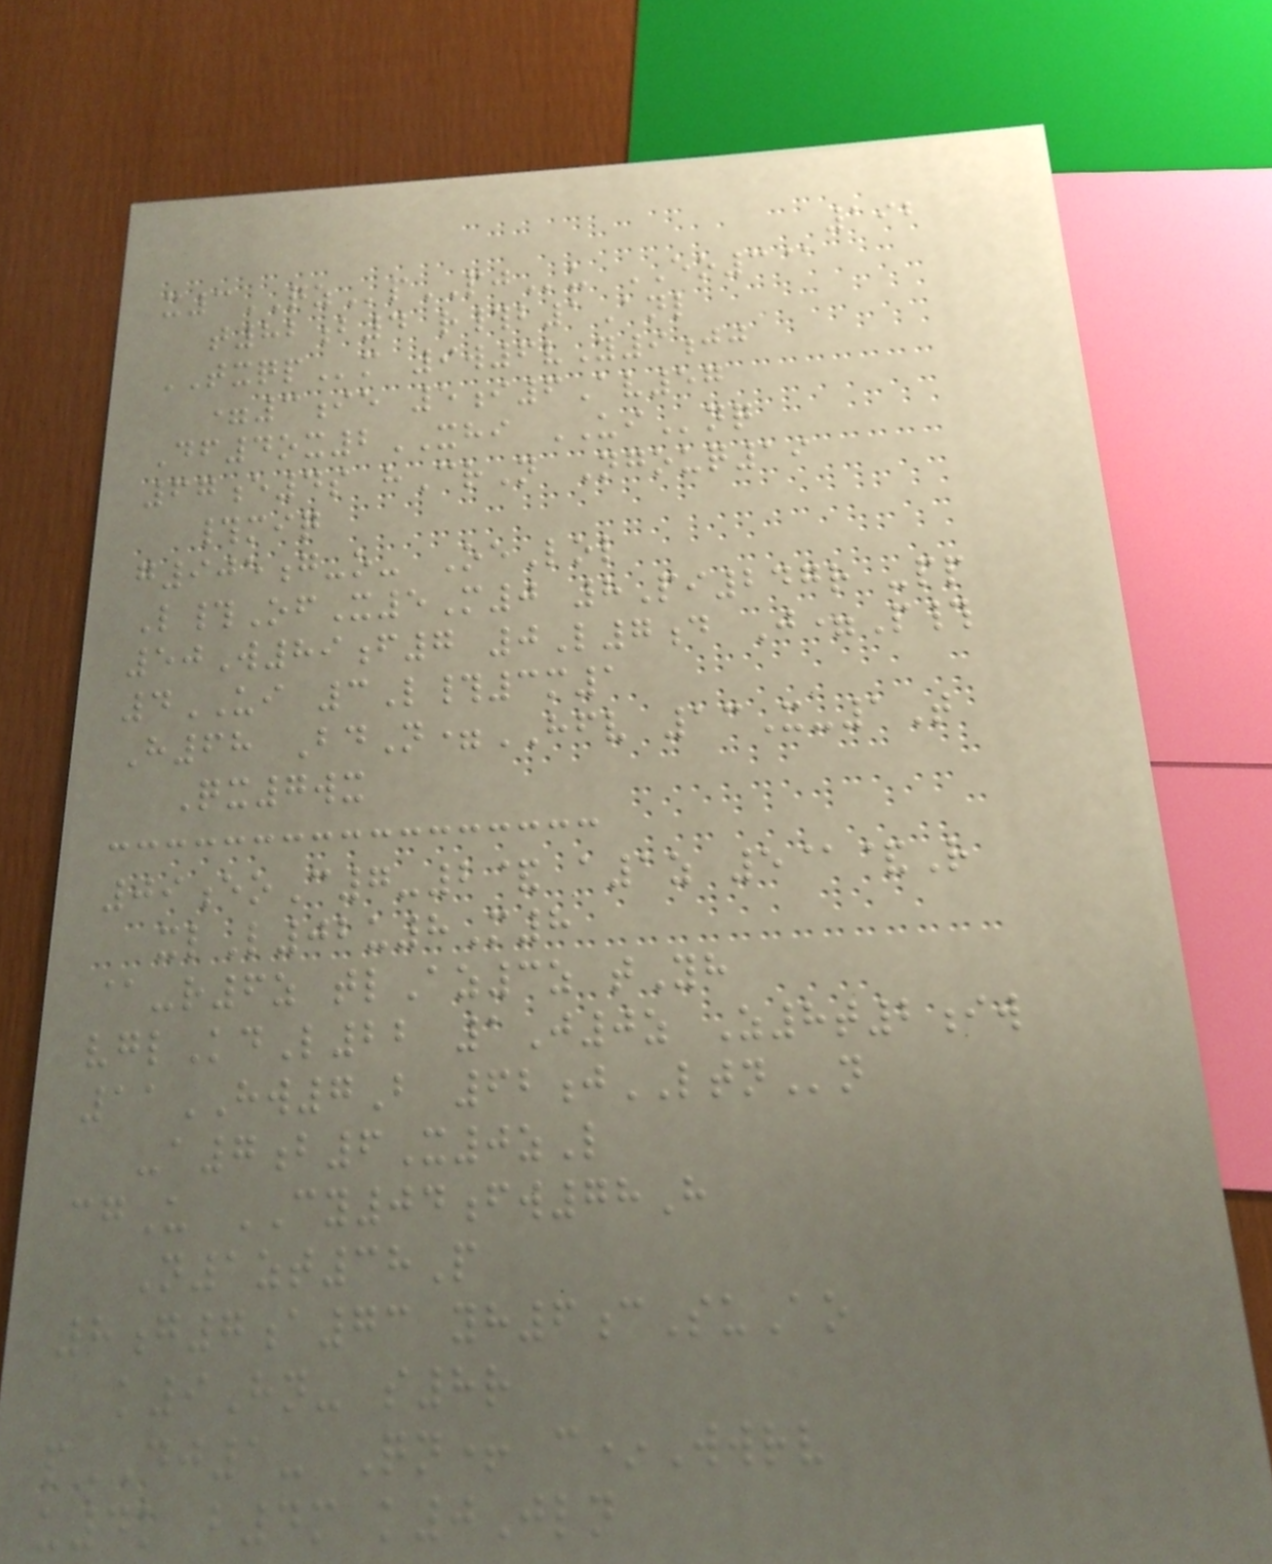192
x3QZpPJu EO3@
t82b4 r#b1Anl
TXQPm 9w6vY9jj
=3ie 5i6Av57
Df4ox2XHI UInq
67e4s hCrN Ngouq19
#miq
g905g-o- OeLol
L#OfX5M0 8Pi247r -pp
50W89f7 0L7d J=P#
4UI 3L#3m1
H68 BdN=HFV 13X-1T
Qx7wx
09eoC7-2& a1z 5@&R
xlL02u8M8
@-r6z tlAz3z tYh
vglKdL22 1J0z Z8t2iw
11HW7B 62jLTNn
-a7b6X0zL
cgU CY04fw78H
N1zt38P
8g7a73 yh6cSuAo
k9Hn- s8r
pDJ1- Qn+ c*Wwrv
u4k b4m k0Jln
